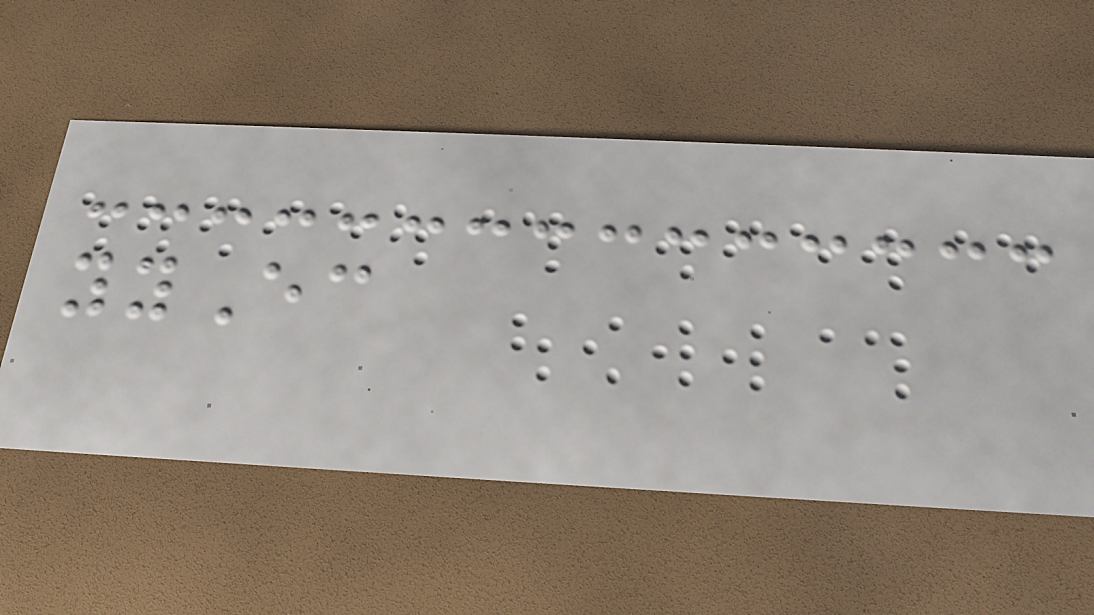yyEc
